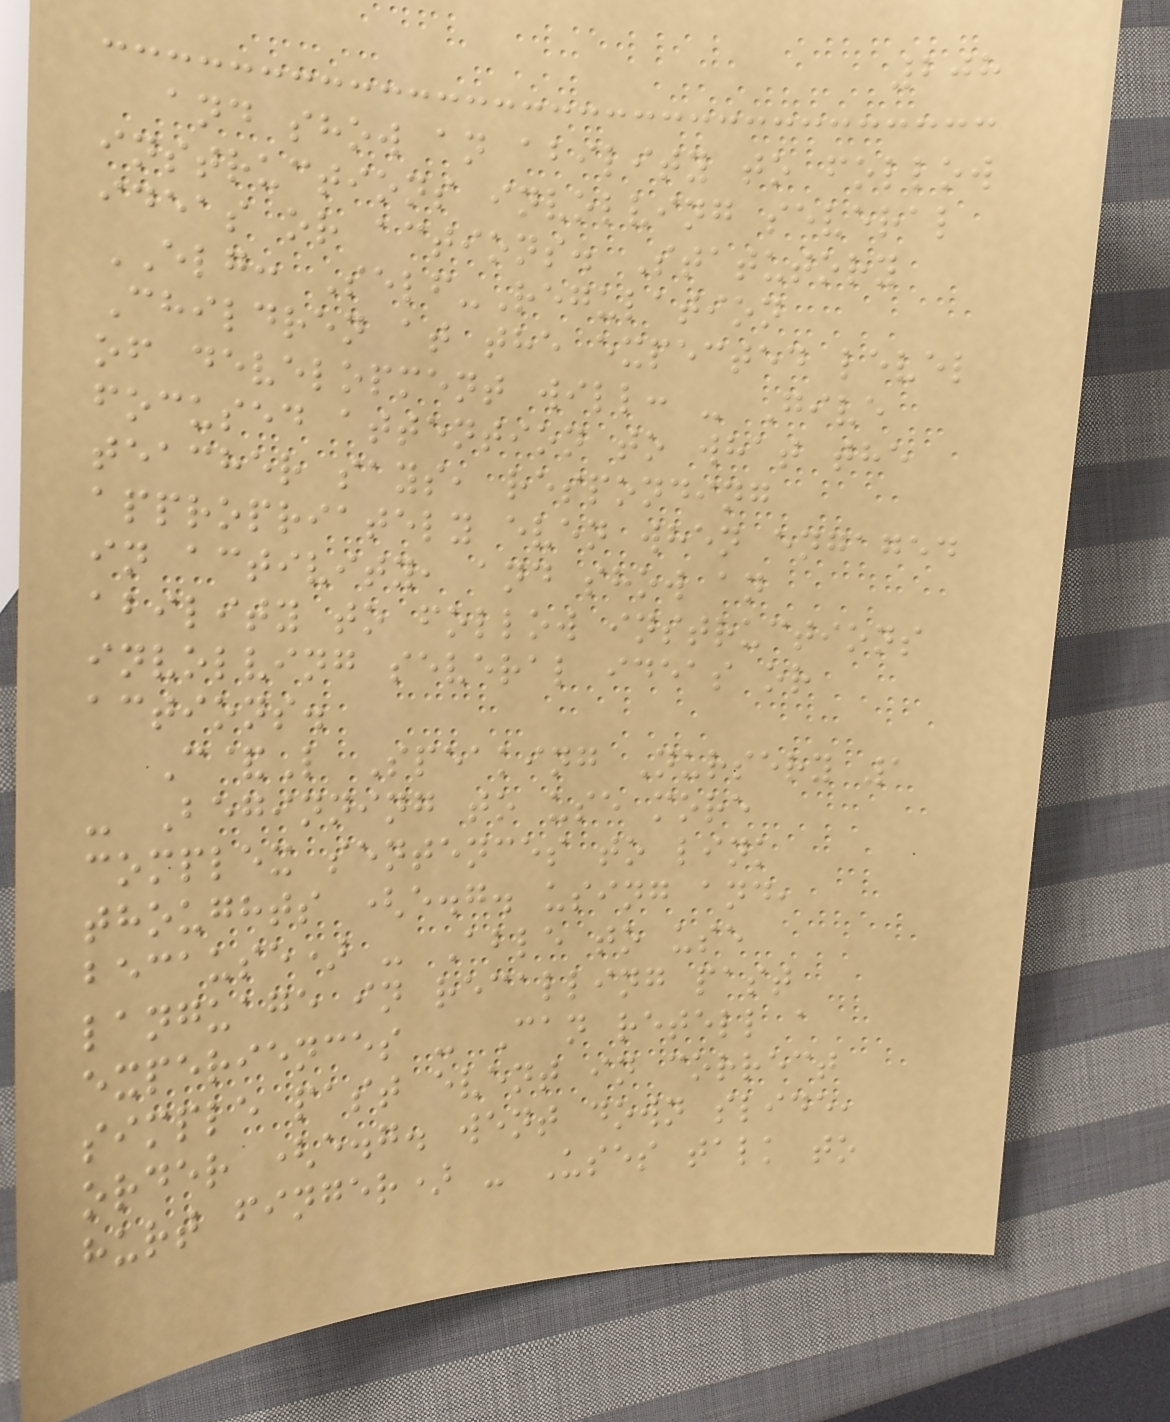208
and show an ability to follow
instructions involving several
ideas or actions. Statutory
ELG: Self-Regulation
Children at the expected level
of development will: - Give
focused attention to what the
teacher says, responding
appropriately even when engaged
in activity, and show an
ability to follow instructions
involving several ideas or
actions.
C&L Speaking Nursery 1
- Beginning to use more
complex sentences to link
thoughts (e.g. using and,
because) - Able to use
language in recalling past
experiences - Can retell a
simple past event in correct
order (e.g. went down slide,
hurt finger) - Uses talk to
